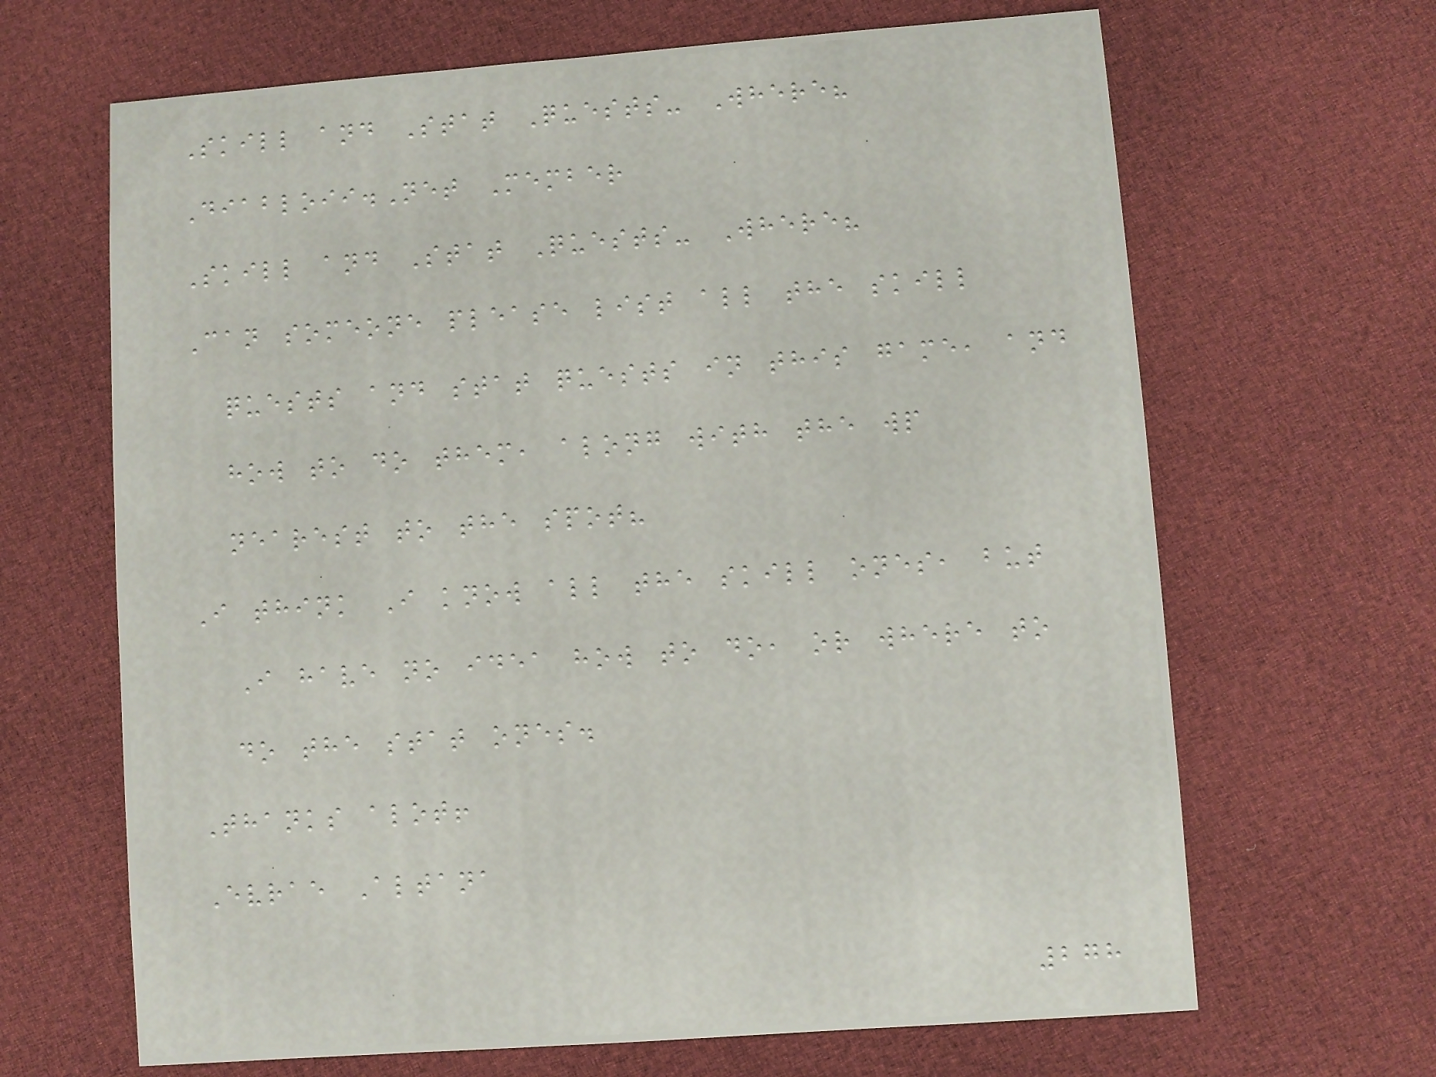Skill and Stat Quests- Where?
Diabloii.Net Member
Skill and Stat Quests- Where?
Can someone please list all the skill
quests and stat quests in this game, and
how to do them, along with the wp
nearest to the spot?
I think I know all the skill ones, but
I have no idea how to do, or where to
do the stat ones.
Thanks alot!
Evrae Altana
278
